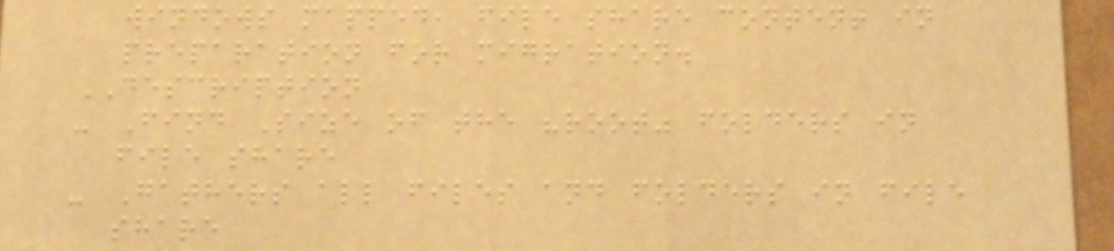windows mapped, file share content in
preparation for migration.
DESCRIPTION
- Find Size of the "root" folders in
file share
- Gathers all files and folders in file
share
